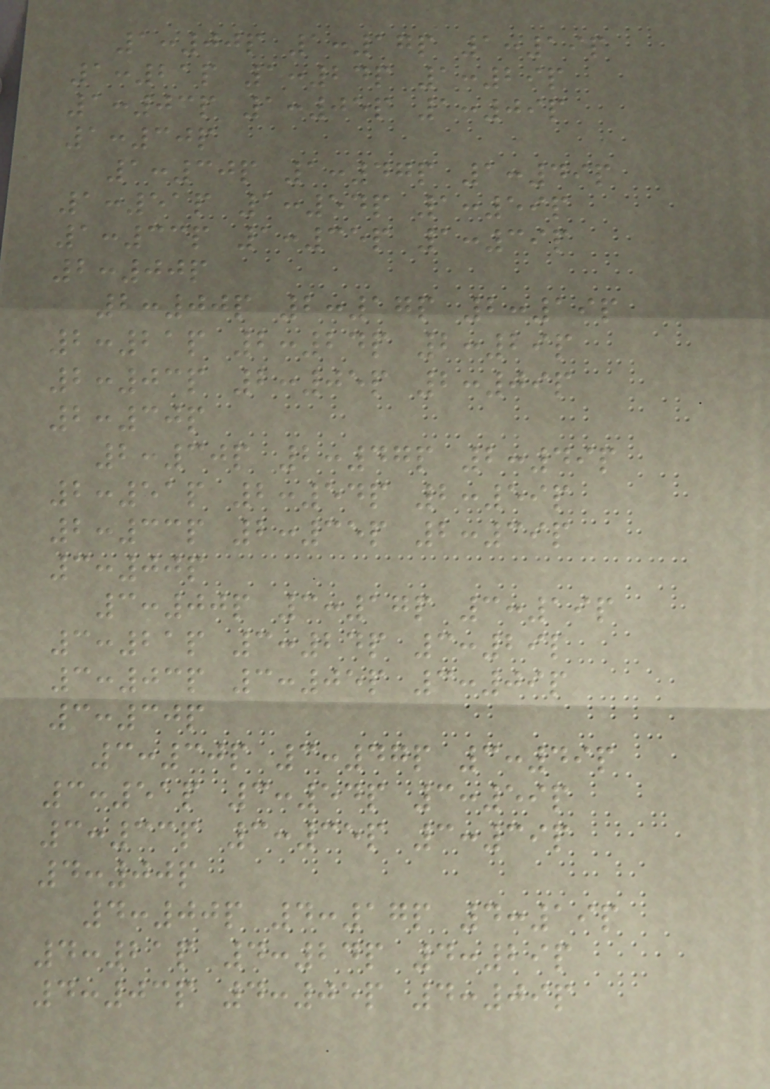1:00p 1:17p 1:19p
1:21p 1:24p 1:29p
1:03p 1:05p 1:09p
1:30p
1:30p 1:47p 1:49p
1:51p 1:54p 1:59p
1:33p 1:35p 1:39p
2:00p
2:00p 2:17p 2:19p
2:21p 2:24p 2:29p
2:03p 2:05p 2:09p
2:30p
2:30p 2:47p 2:49p
2:51p 2:54p 2:59p
2:33p 2:35p 2:39p
3:00p
3:00p 3:17p 3:19p
3:21p 3:24p 3:29p
3:03p 3:05p 3:09p
3:30p
3:30p 3:47p 3:49p
3:51p 3:54p 3:59p
3:33p 3:35p 3:39p
4:00p
4:00p 4:17p 4:19p
4:21p 4:24p 4:29p
4:03p 4:05p 4:09p
